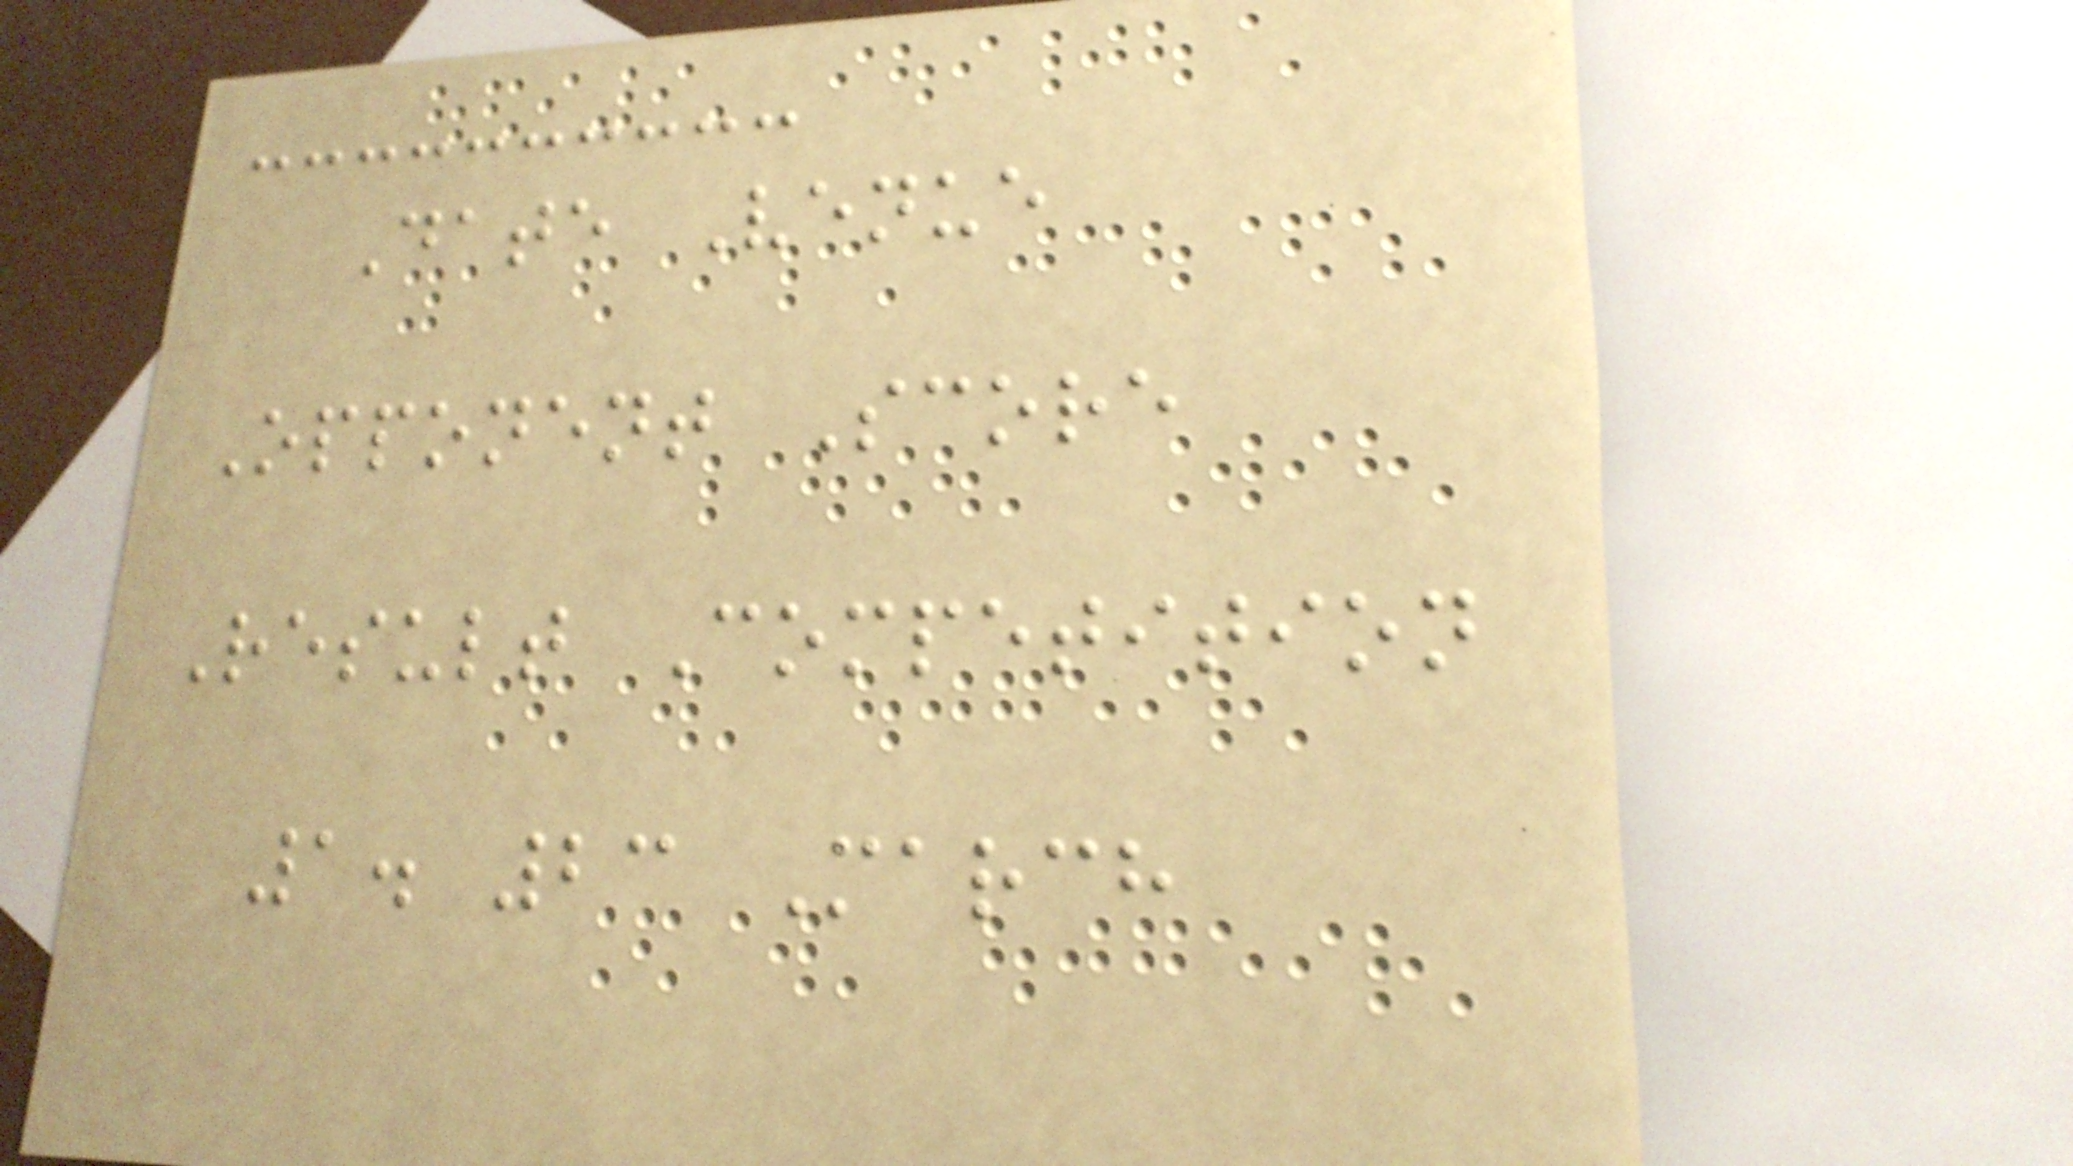Date Venue
Opponent Score
Result Competition
1. 23 March
